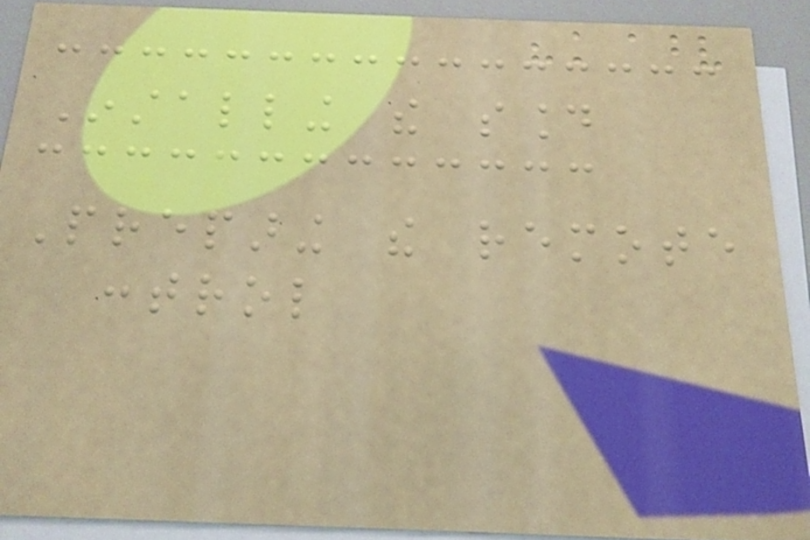Installing the sound
Preparing the remote
control
